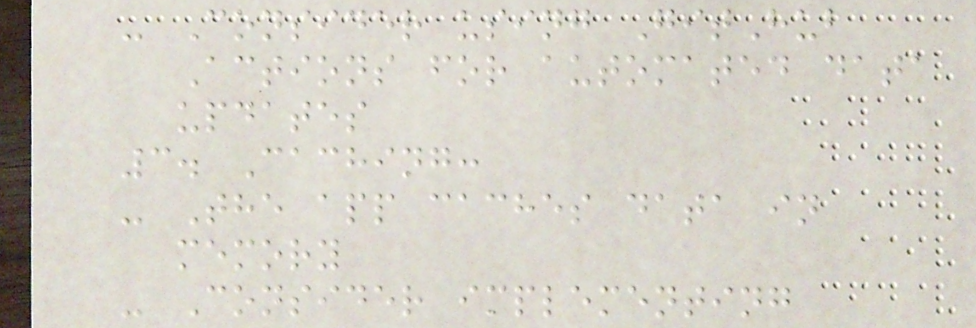- Consider using GitHub
Actions for automated data
updates
3. Caching:
- The app caches data in
memory
- Consider implementing
